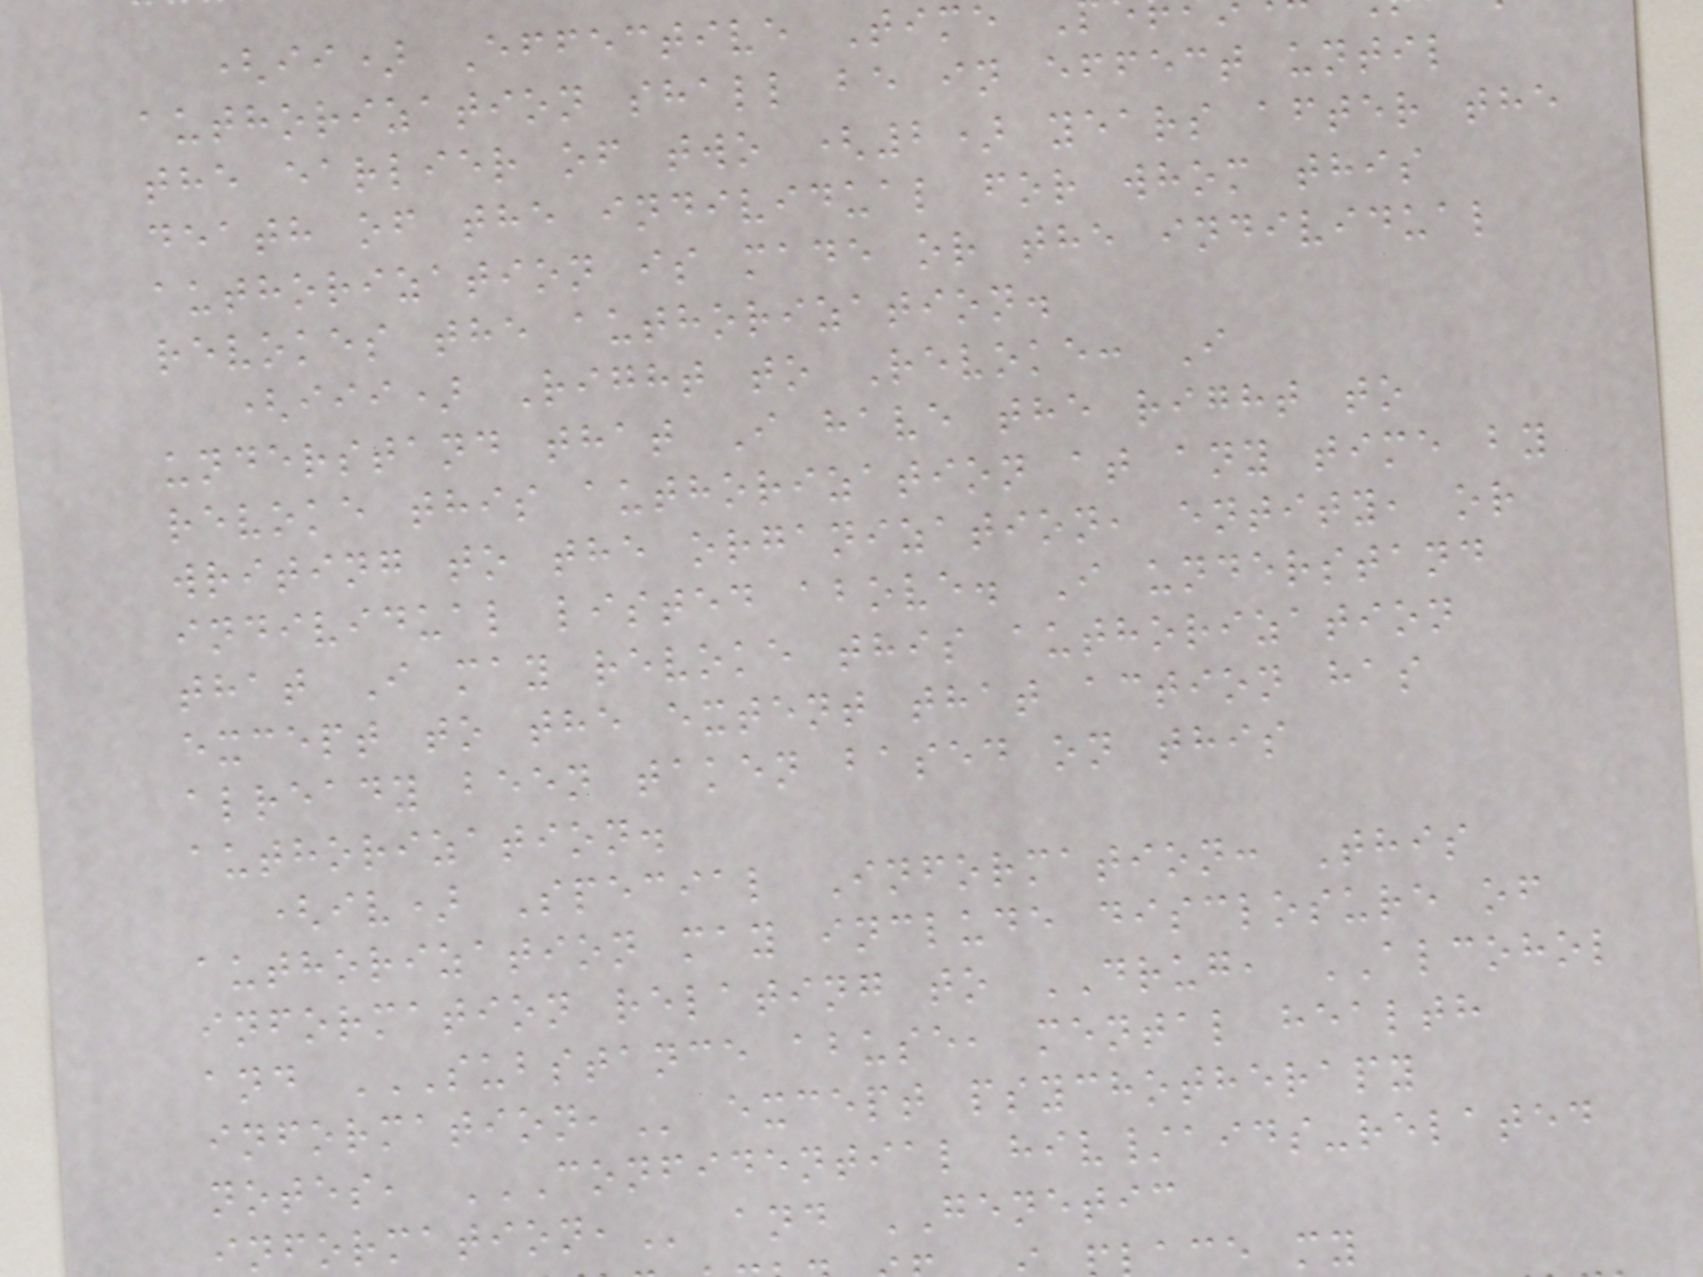(ii) Effective Time
authorization shall be in effect until
the earlier of two (2) years after the
death of the individual for whom this
authorization is made or the individual
revokes the authorization.
(iii) Right to Revoke: I
understand that I have the right to
revoke this authorization at any time by
writing to the organization, entity, or
individual listed above. I understand
that I may revoke this authorization
except to the extent that action has
already been taken based on this
authorization.
(iv) Special Information: This
authorization may include disclosure of
information relating to DRUG, ALCOHOL
and SUBSTANCE ABUSE, MENTAL HEALTH
except psychotherapy
notes, CONFIDENTIAL HIV/AIDS-RELATED
and GENETIC
